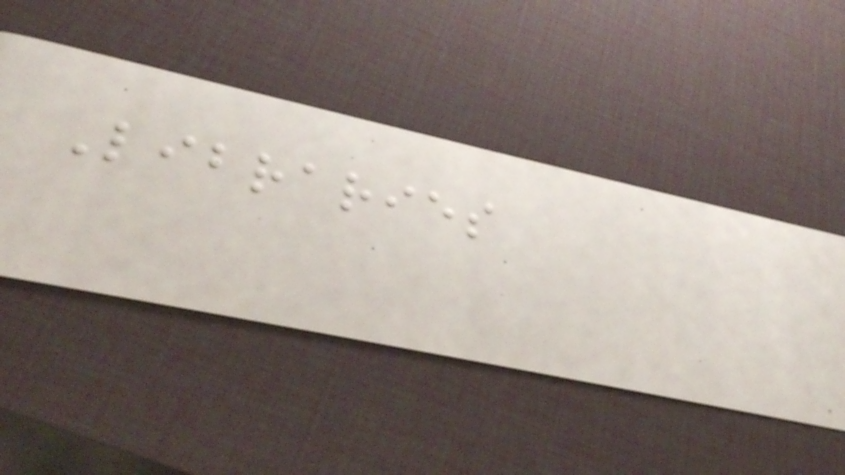Libraries
